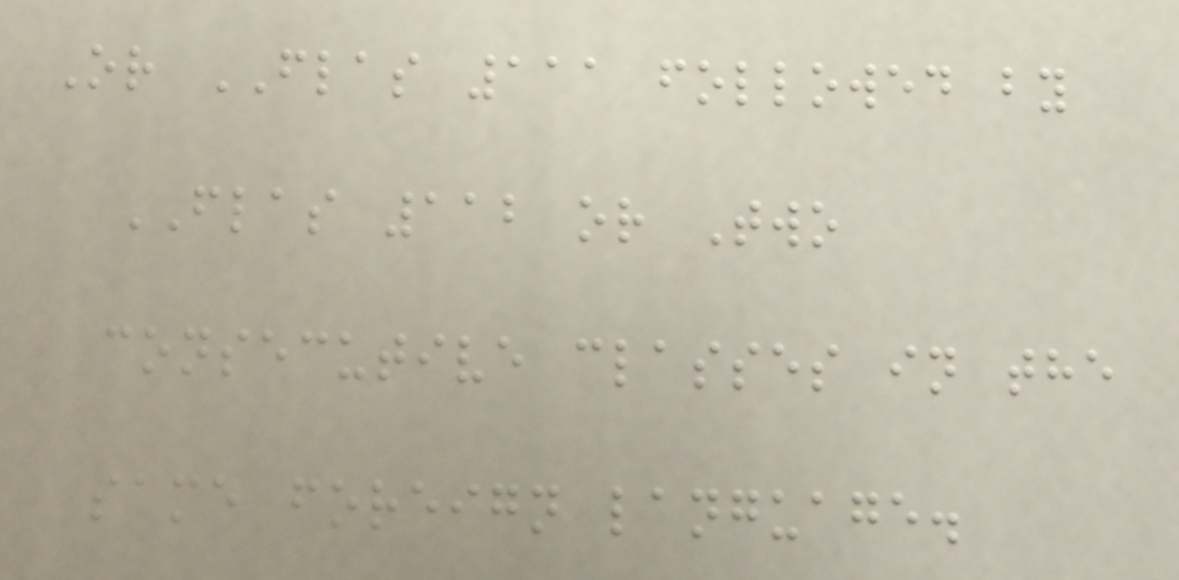Or FLAS 111 followed by
FLAS 112 or Two
consecutive classes in the
same foreign language.
